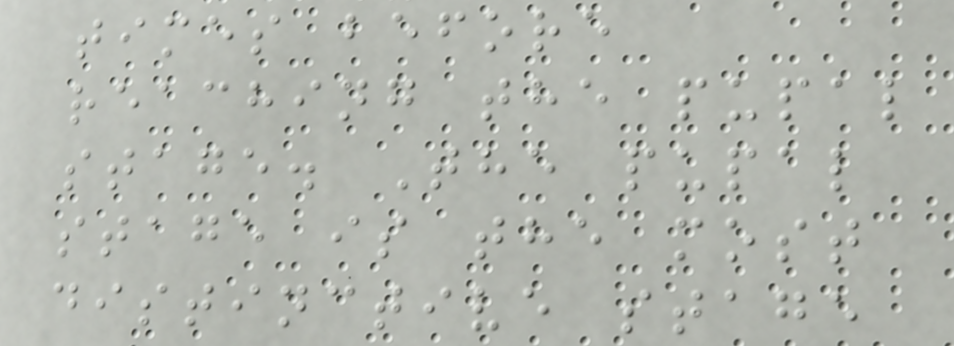times before
reaching the pupal
stage. The pupal
stage is the most
distinctive stage
